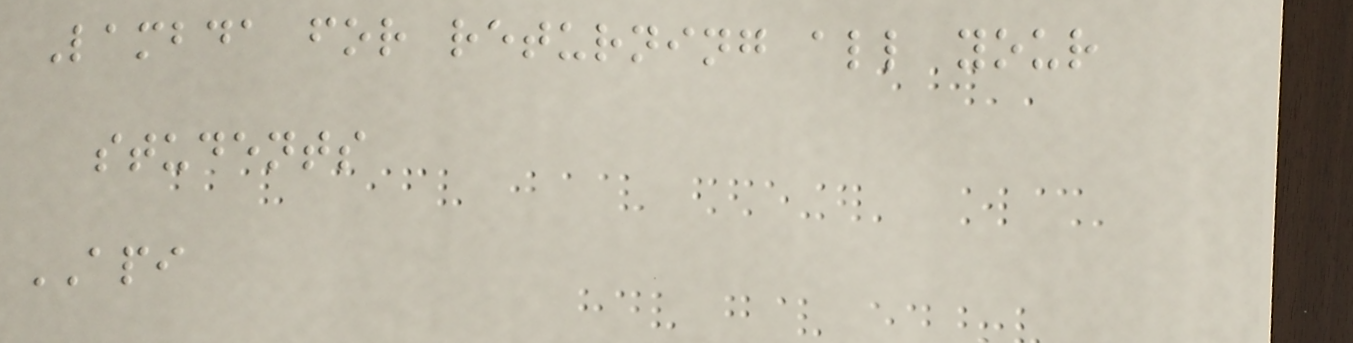Lambda for returning all your
students
API
